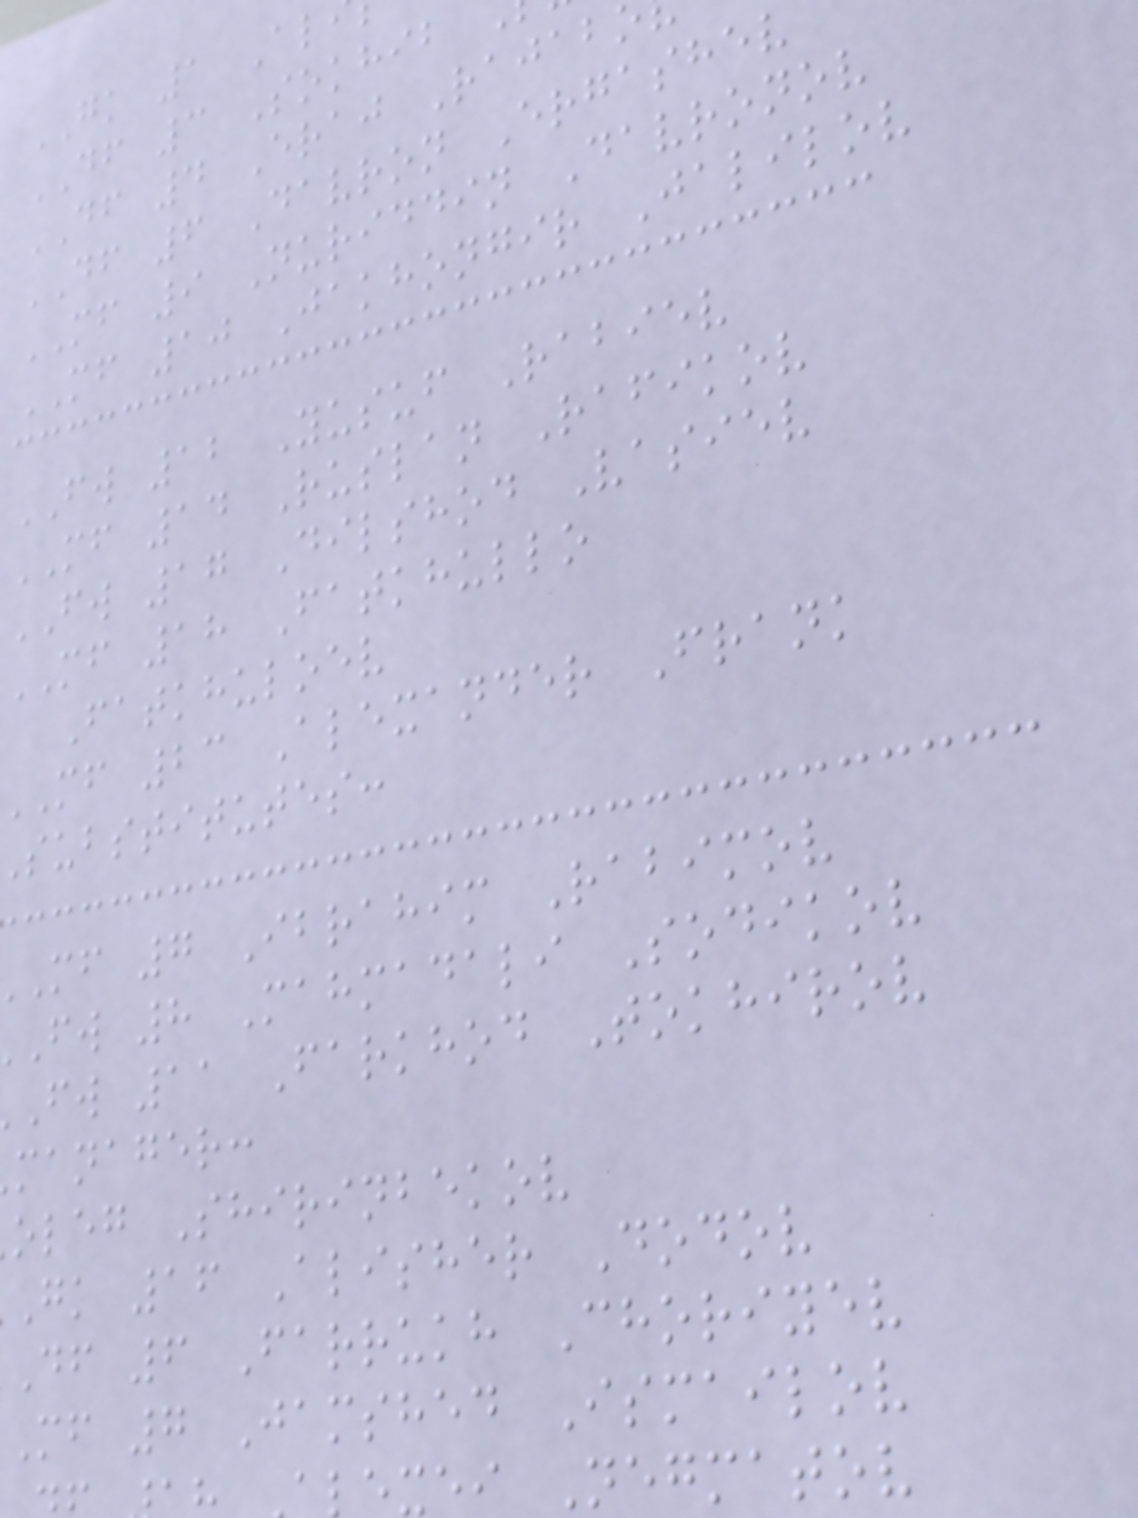GK 1 Al
DF 3 Sokhib
DF 4 Eraj Rajab
DF 6 Davron Ergashev
MF 9 Nuriddin Davronov
MF 10 Jakhongir Jalilov
FW 12 Yusuf Rabiev
MF 14 Ruslan Rafikov
FW 17 Dilshod Vasiev
MF 18 Fatkhullo
Fatkhuloev
mf 23 Alexander Frank
substitutes:
mf 7 Ibrahim Rabimov
fw 8 Mahmadali Sodikov
fw 11 Farkhod Tokhirov
manager:
oleg Shirinbekov
gk 16 Alisher Dodov
df 6 Farrukh Choriyev
mf 7 Jamshed Ismailov
exei Negmatov
